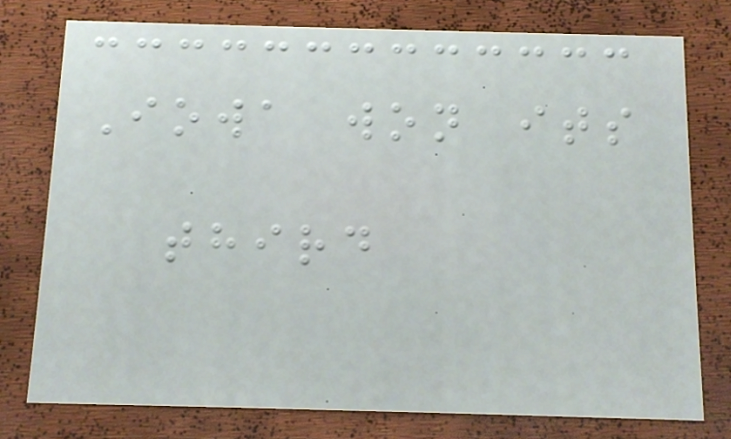Iowa won its
third
